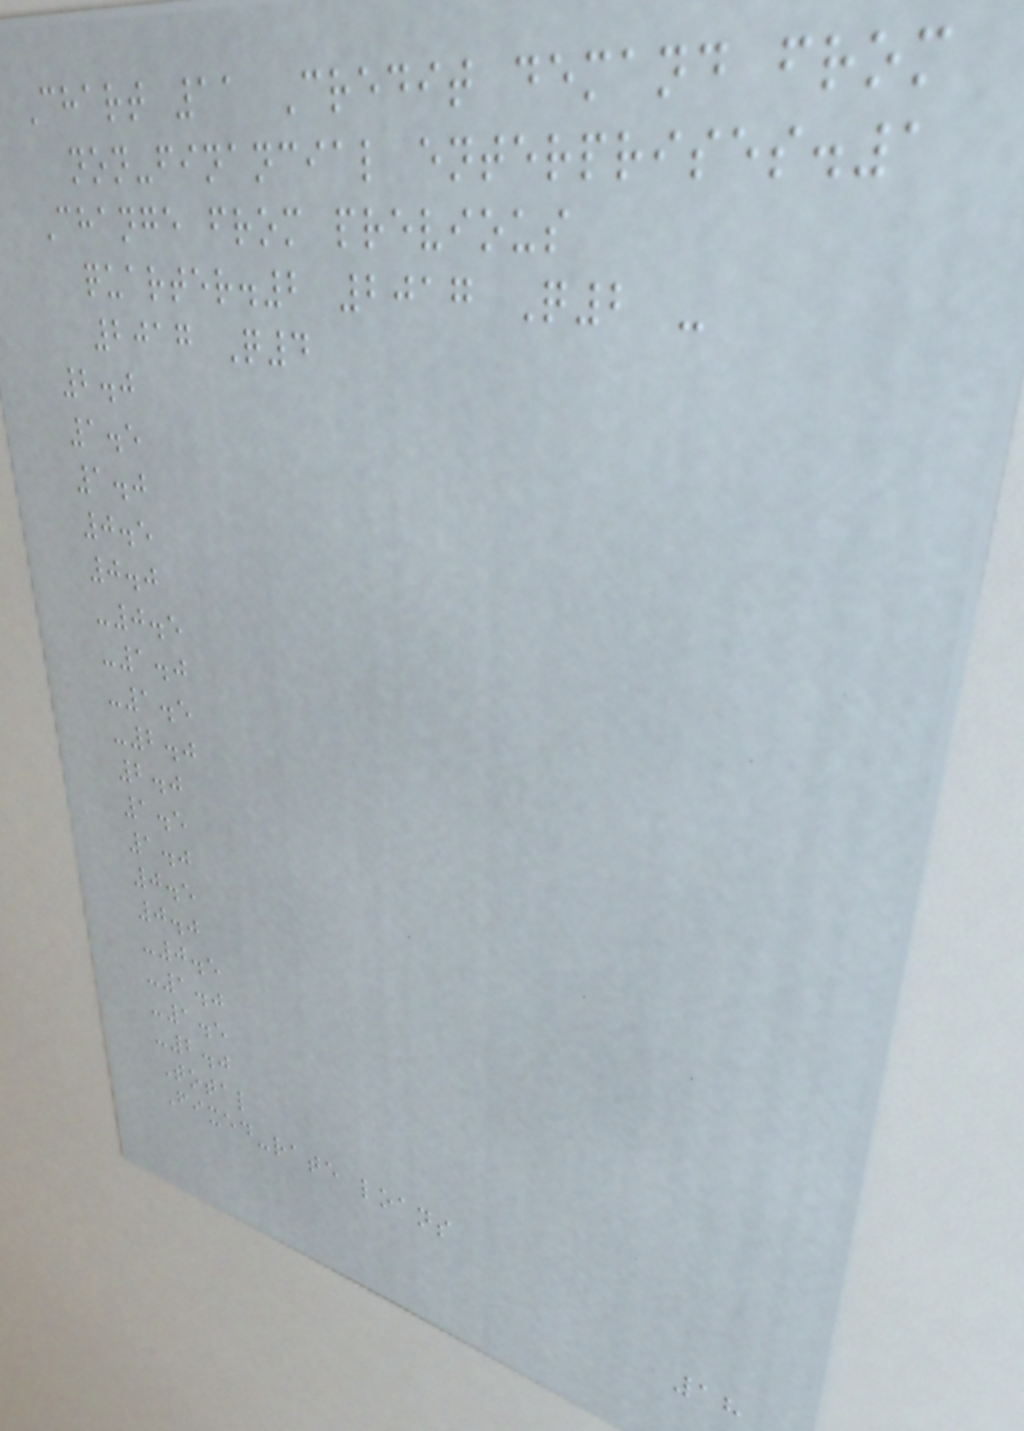Chart 11 Credit demand from
non-financial enterprises.1
Change from previous
quarter.2 2017 Q2 -
2017 Q4
2.0
1.5
1.0
0.5
0.0
-0.5
-1.0
-1.5
-2.0
2.0
1.5
1.0
0.5
0.0
-0.5
-1.0
-1.5
-2.0
Total
Fixed-rate loans
18
